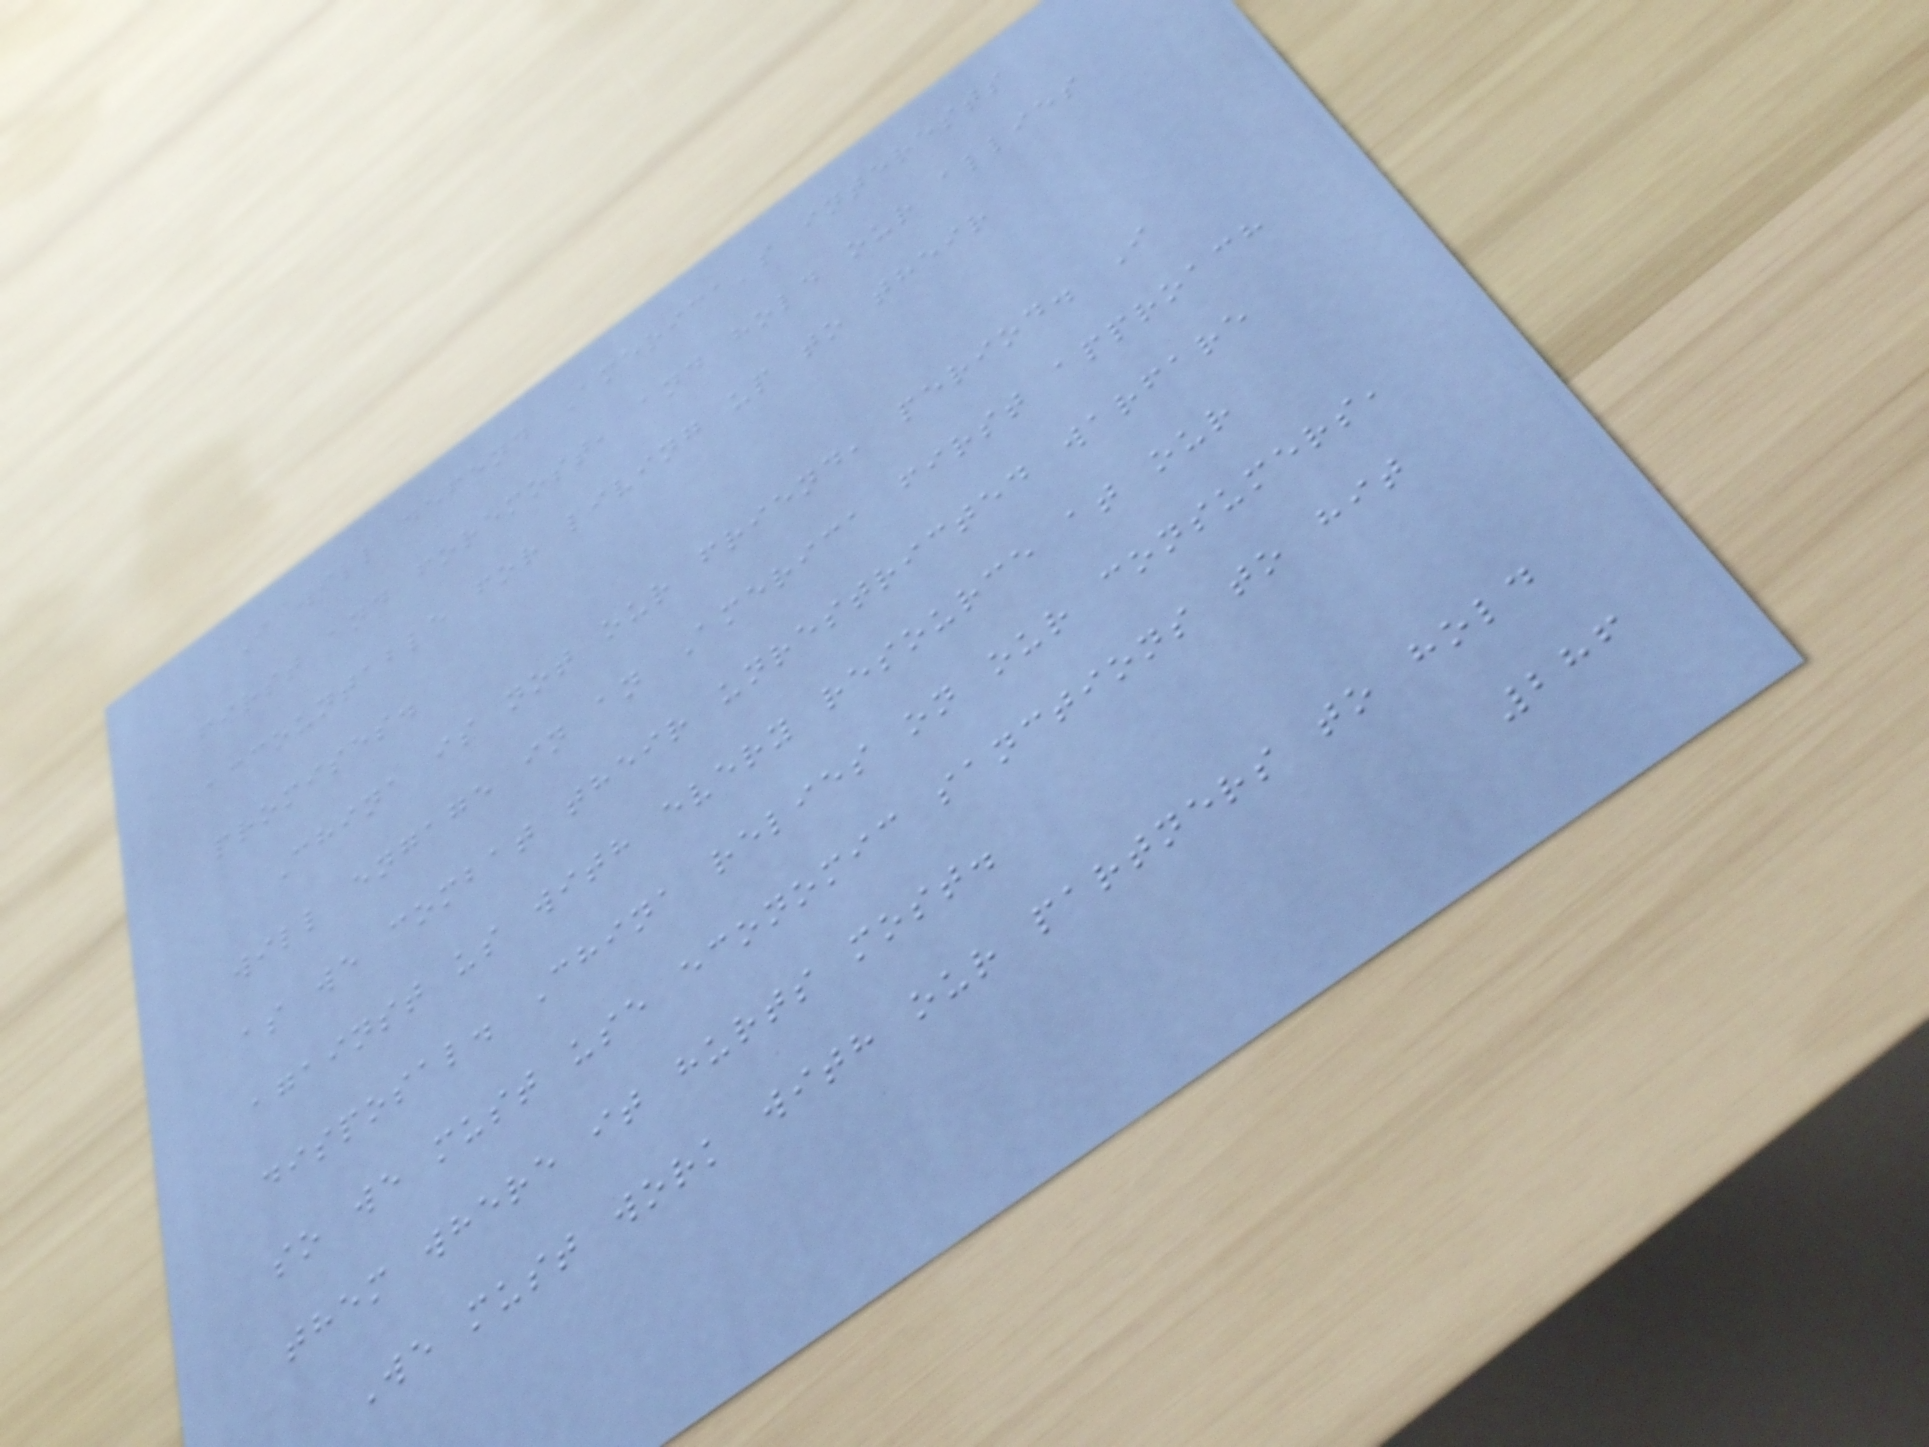I will defend America's interests
first and foremost, and hold our allies
accountable for living up to their
promises.
China is not our friend, period. I
will engage in an America first approach
as we combat their unrestricted warfare
against us with every resource at our
disposal. China relies on our consumers,
so we must use economic sanctions to hit
them where it hurts most.
We must work with our partners to hold
286
